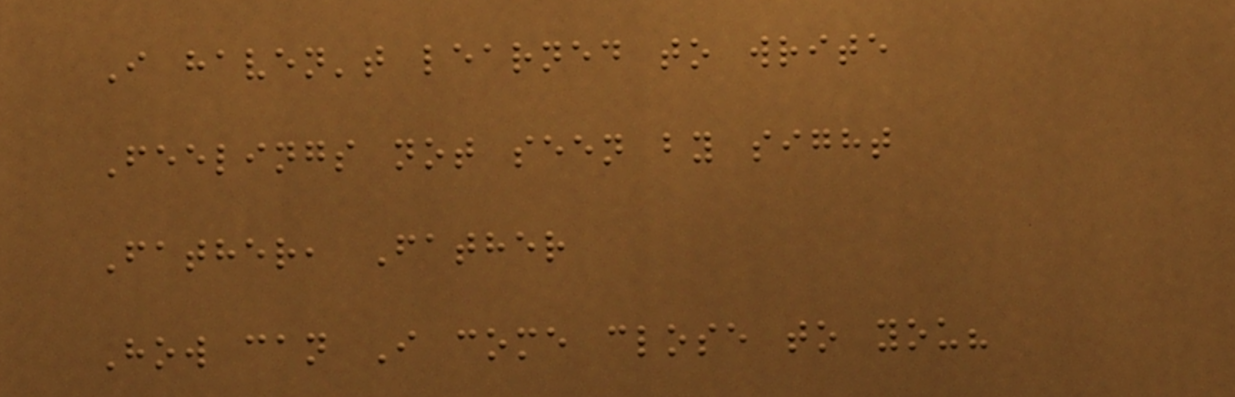I haven't learned to write
Feelings not seen by sight
Father, Father
How can I come close to you?
